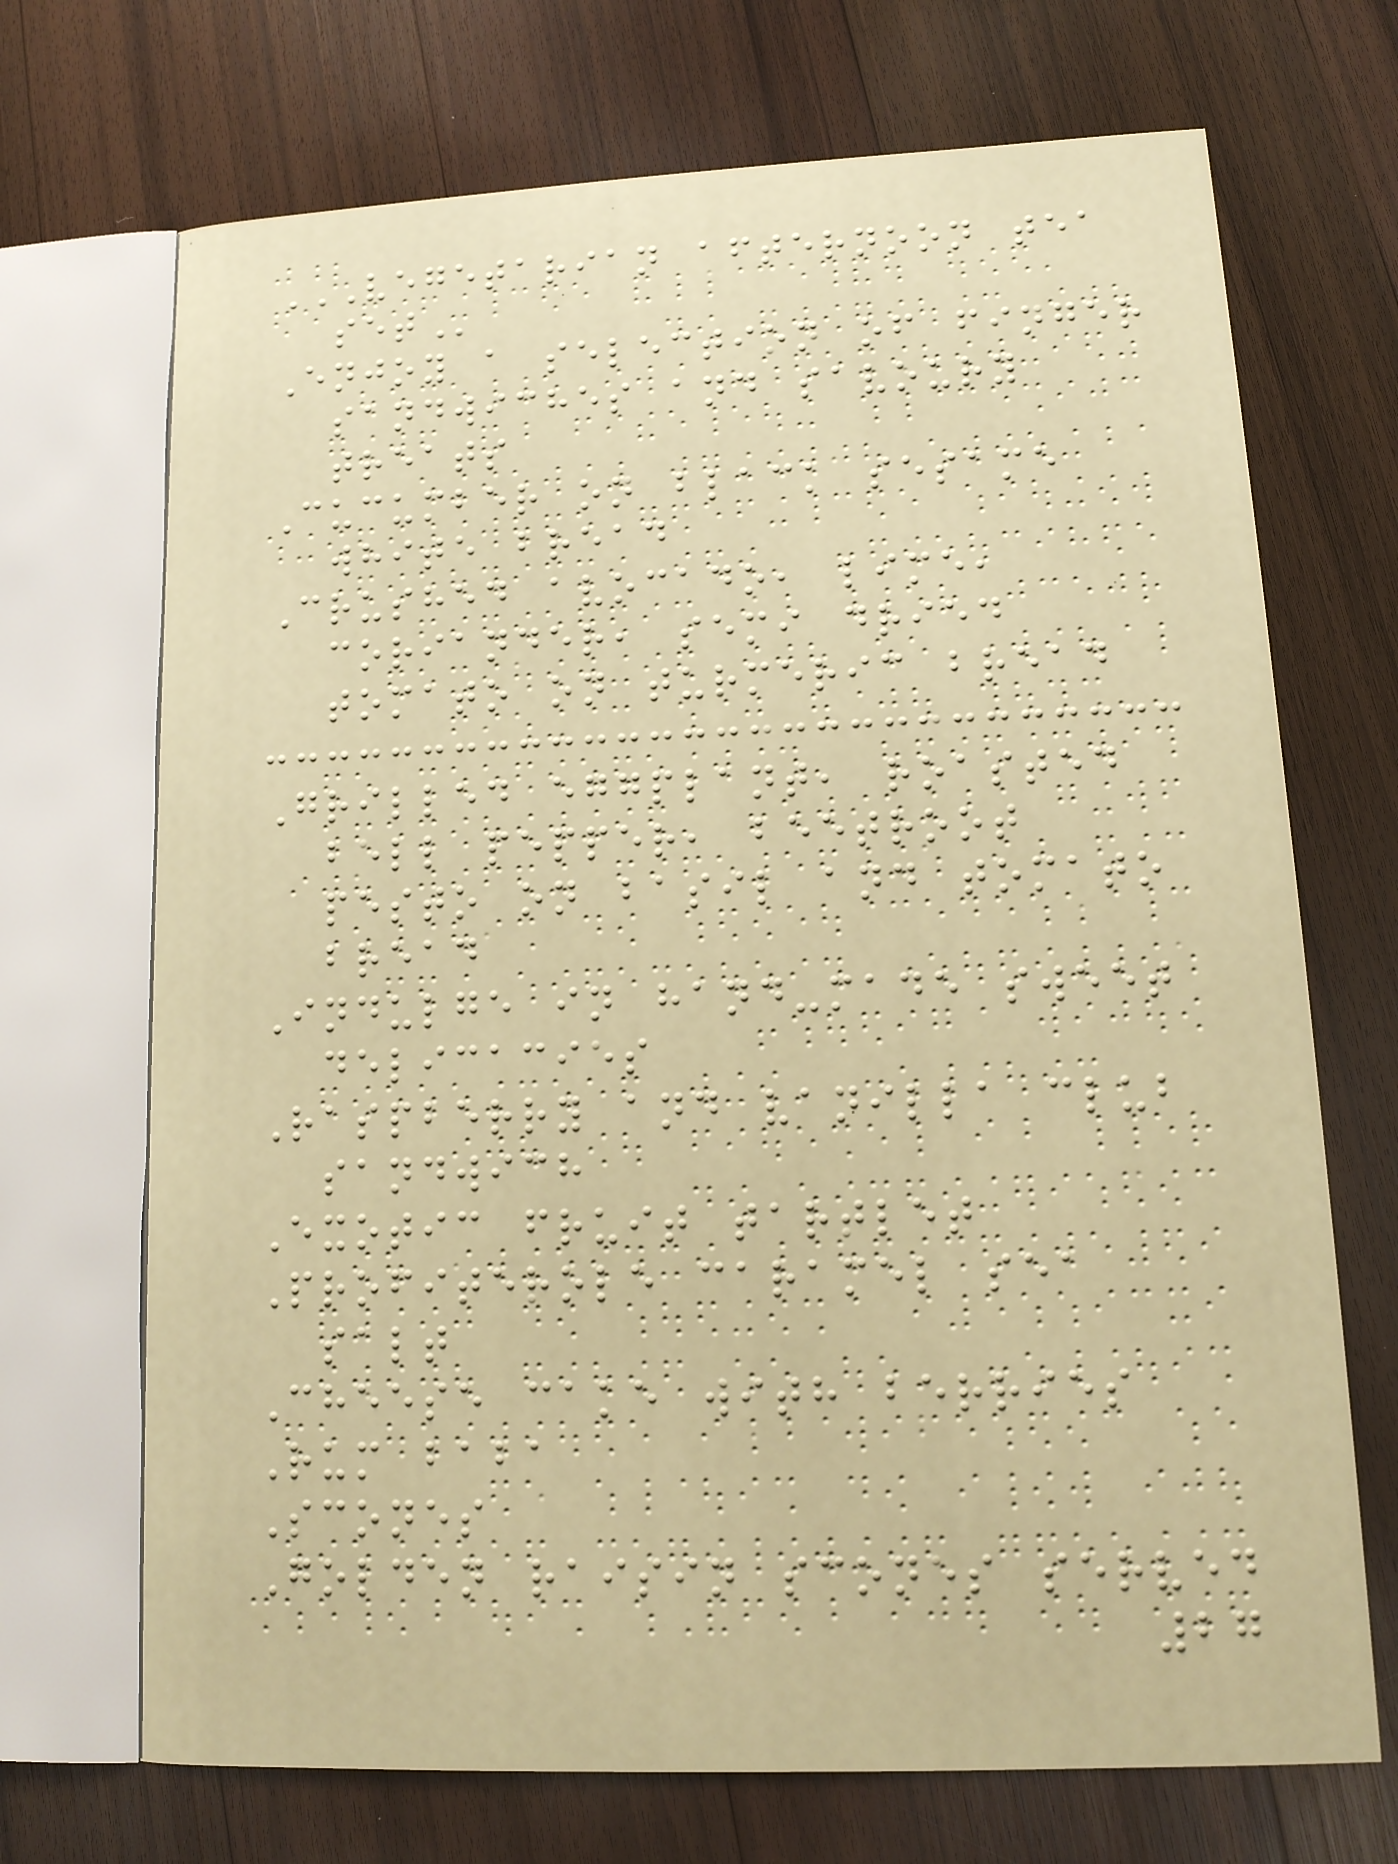VEGETARIAN AFTERNOON TEA
SET
Enjoy a selection of finger
sandwiches and savoury
treats
Cucumber on black sesame
white bread
Crushed avocado, lime,
coriander, semi dried
tomato on turmeric bread
Grilled eggplant, roasted
bell pepper, beetroot
pesto on basil and tomato
bread
Indulge in hand-made sweet
delicacies
Raspberry and vanilla club
sandwich
Exotic fruit tartlet
Profiterole caramel sea
salt
Cheese cake with berries
Rum baba
Scones
Golden raisin scones served
27
